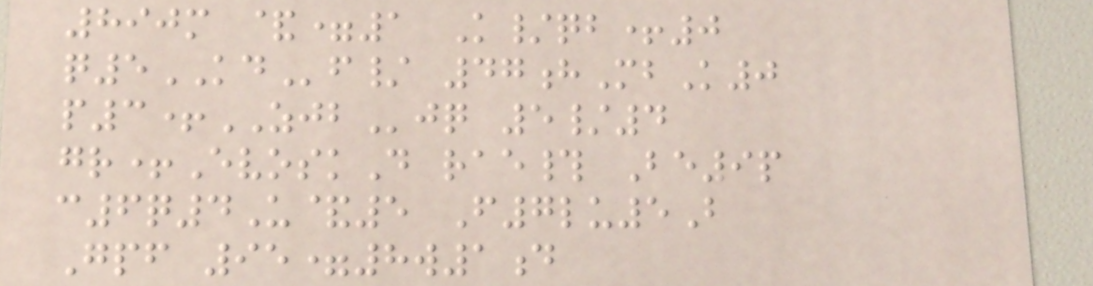890m &=1 K/qb+0
q5KDf/ 47hMbK0
p3+ZJBjq 5/4
gr+EvoskD rae# Be9p
c6q4U&5 F7lu5B
Gpf 95=8w1d
